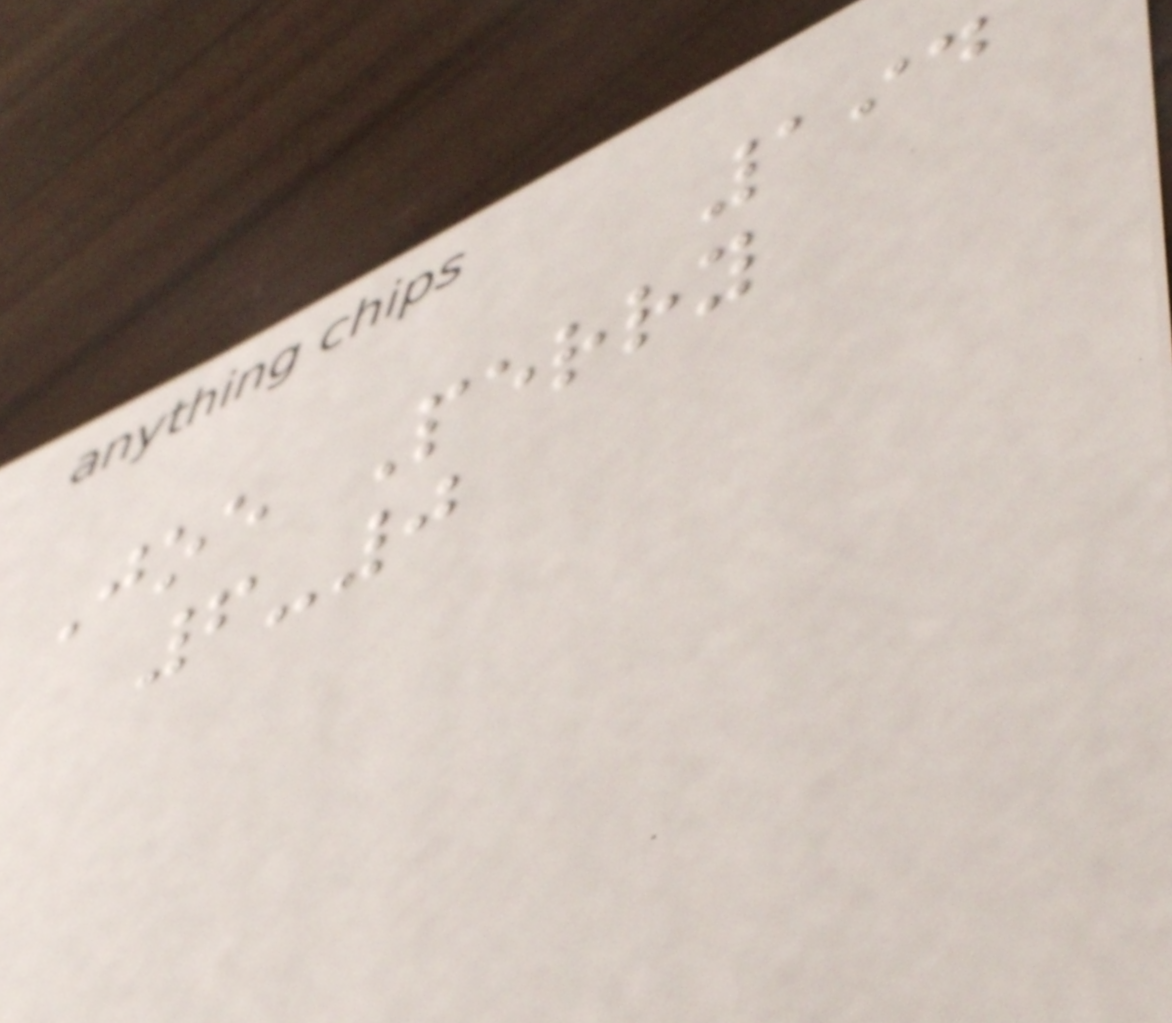194
Joe Perry
6-0
